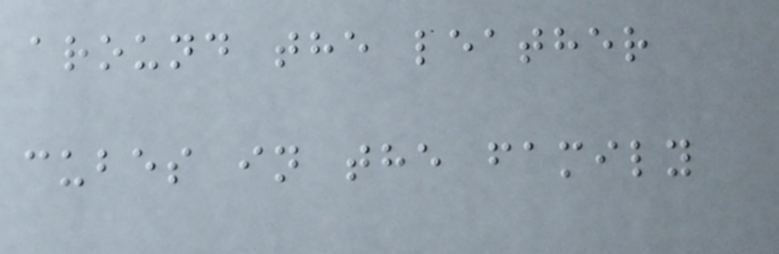around the leather
cubes in the family
